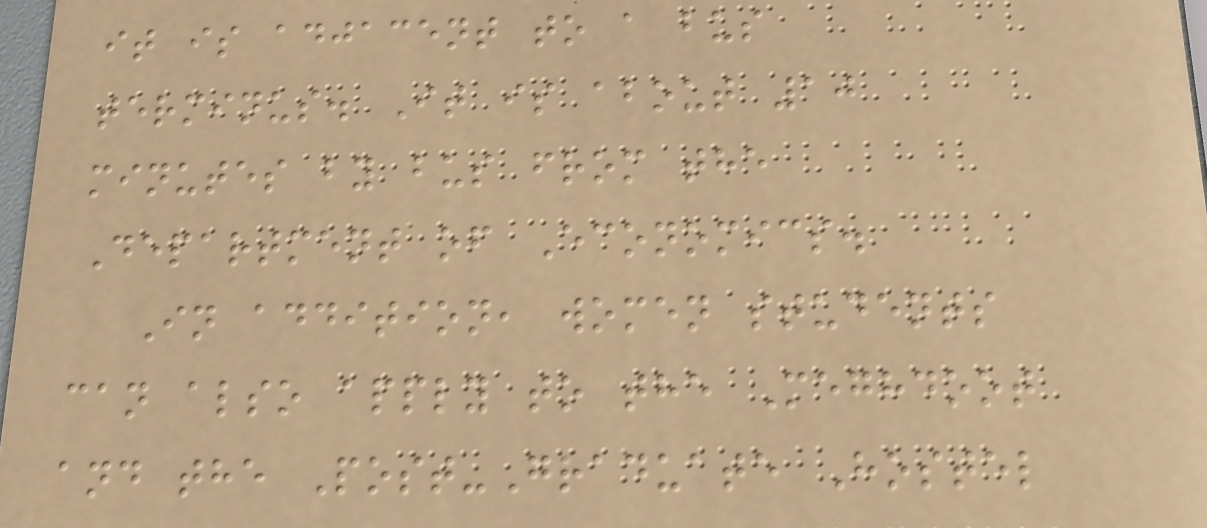it is adjacent to a bus
terminus. It is about 10
minutes by bus from the
Department of Economics.
In addition, women students
can also apply to the Meghdoot
and the Post-Graduate Hostel
